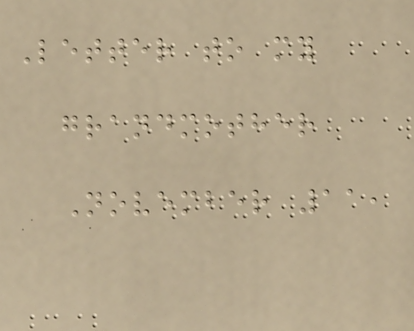Letter to my
grandmother
November 11,
